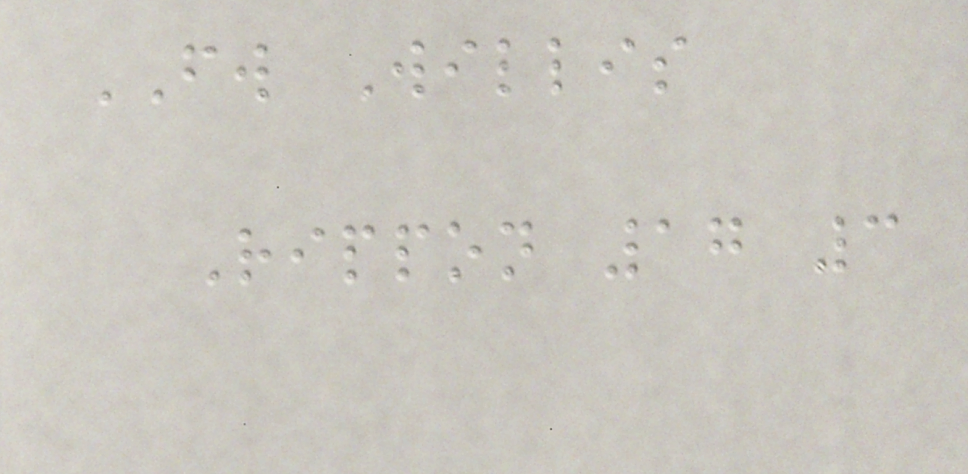FW Willis
Rippon 17 3
